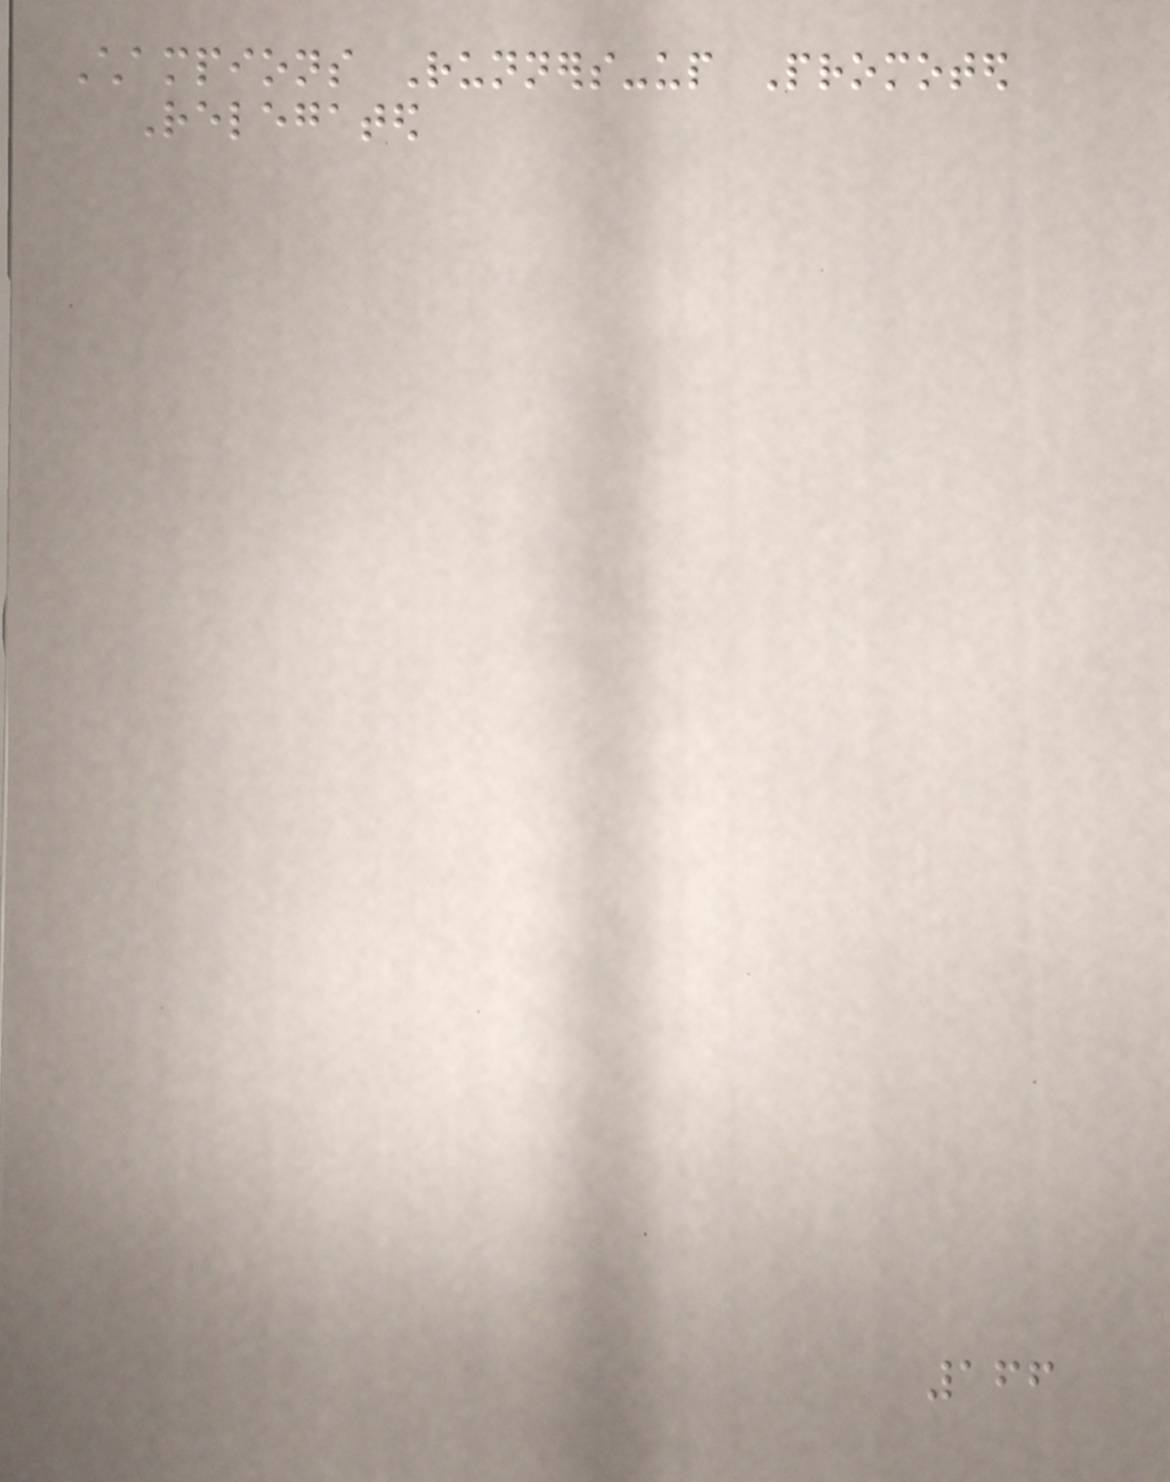Champions Runners-up Promoted
Relegated
166
